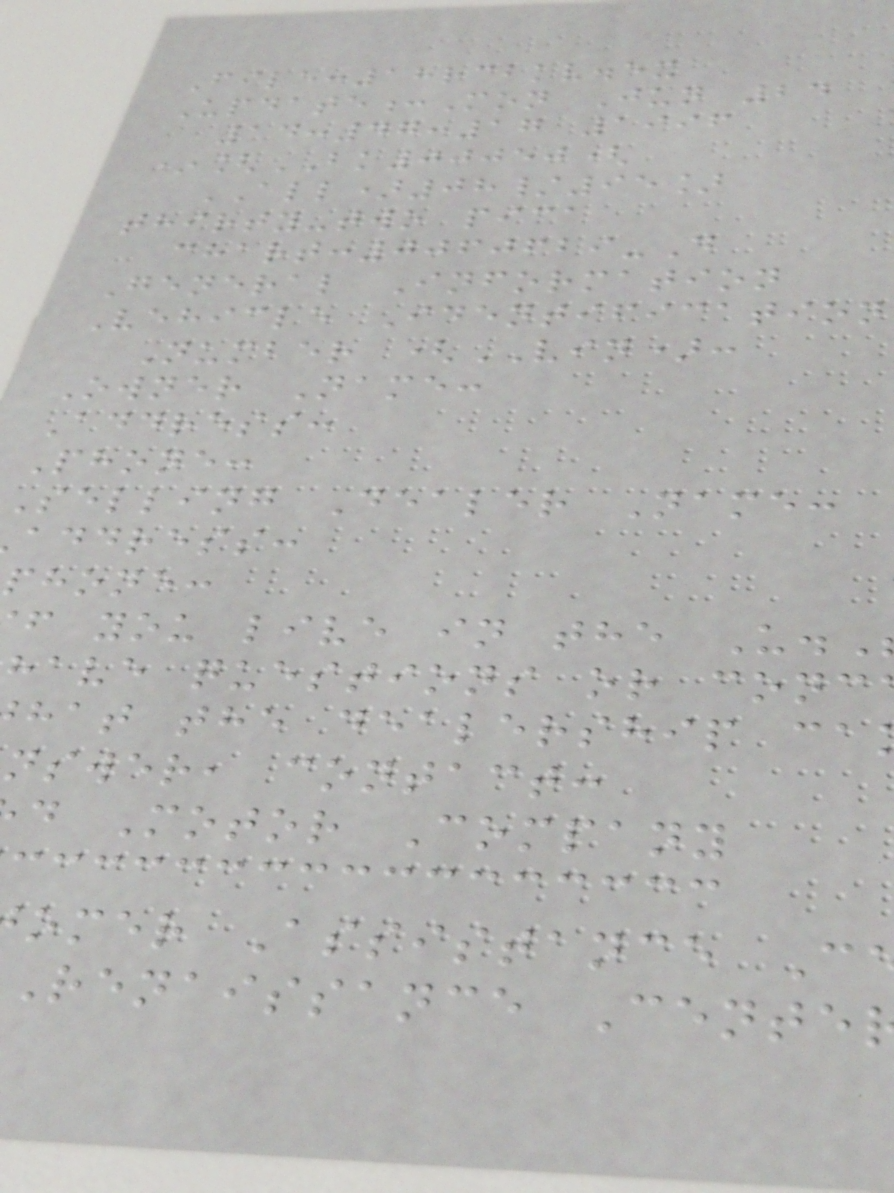File:18rcbkv.ex
Update:Mon Jun 24
14:47:17 1996
*[BK00050(
ALL)08/95]
thirty-two pica
chart:0060629-D
General Information
Vehicle Identification
Number (VIN):
Owner Name:
Address:
Phone:
Selling Dealer Name:
address:
phone:
f you live in the U.
have questions or conc
hat the dealership ca
nswer, contact:
d Motor Company
omer Assistance C
Renaissance Cente
